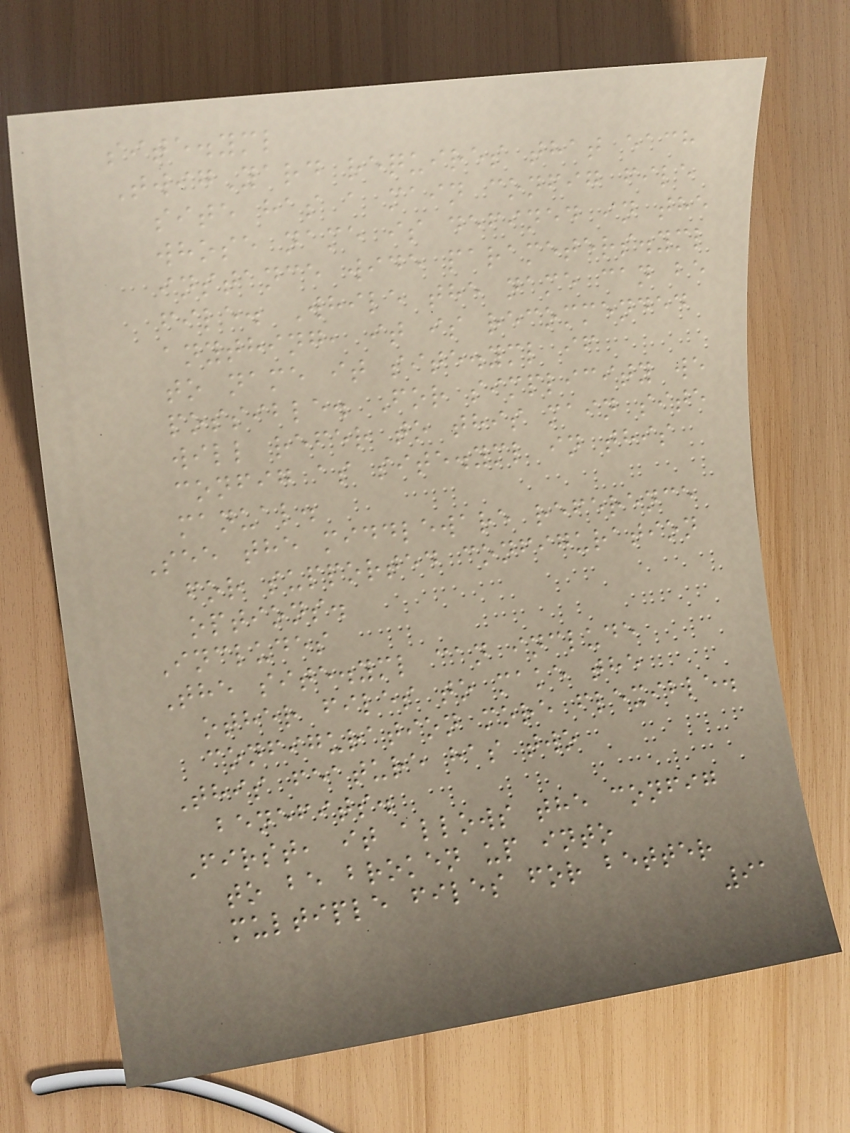site.yml
TwigYard requires that each
site has a main config file
whose name is defined in the
instance wide parameters.yml
file. While the name can be
anything, it is recommended
to name it site.yml if
possible. For simplicity we
will refer to this main site
config as site.yml in this
manual.
See the middleware reference
for supported configuration
options.
Includes
The site.yml can include
other files to make the
configuration more flexible.
This feature has two
benefits.
First, it allows the config
to be broken up into
multiple files for better
91
